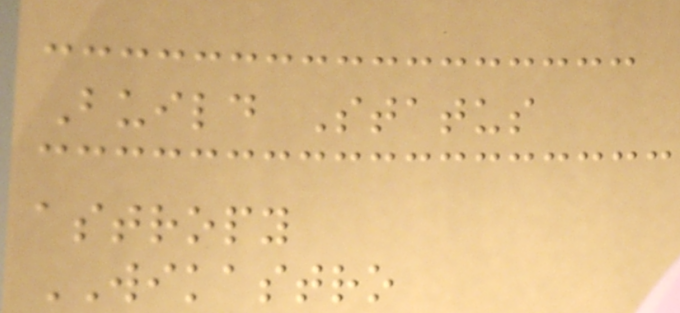Build Status
astropy
WIKASTRO
